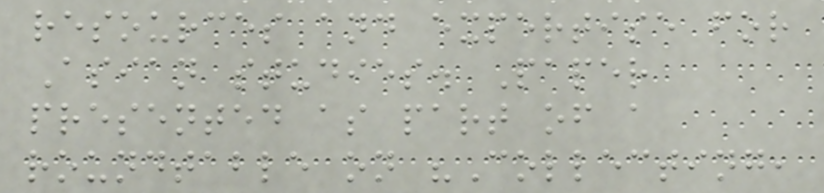resources and expertise for
Asian studies. Paper
presented as part of a
roundtable on "Collecting,
